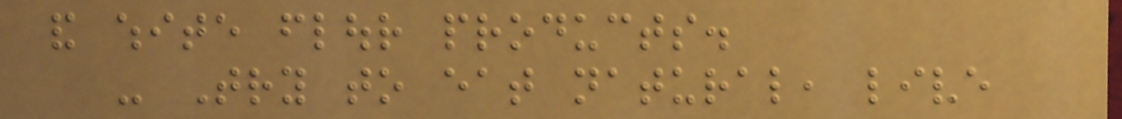and white flour products.
- Try to eat natural, live
